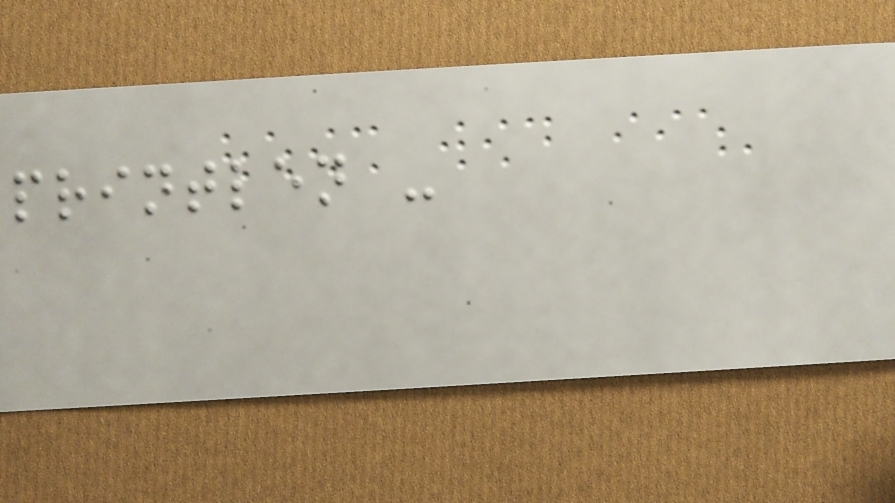printlen -
